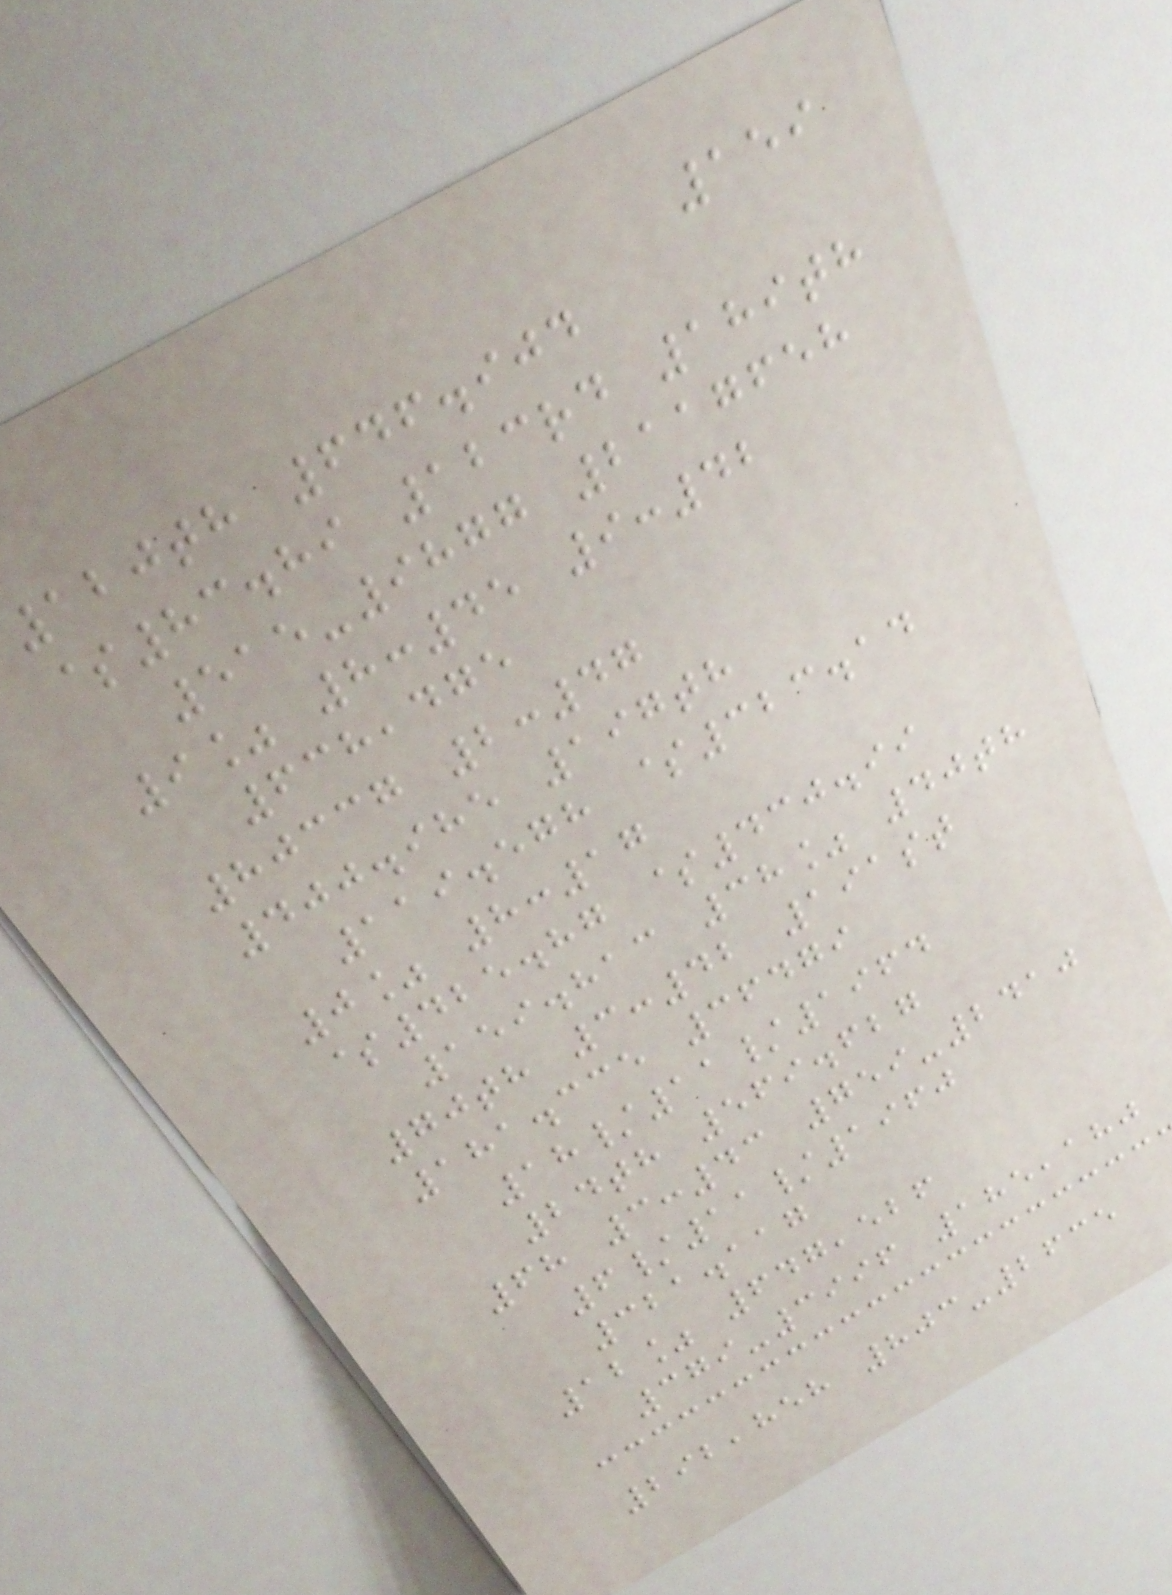159
120th 646.904
$83.89 123rd 189th
515-9877 2117658
9% 8:45 9:42
638,475
80337 2:47
400.985 197th
119.578 $323.14
0% 8:17
$425.87 $430.99
159.813 38% 40th
70th 3:42 191st
181.335 36479
18/11/1964
24th 569.627
68 3:43 759-2410
6/11/1960
321.117
12% 647,526
379-3996 185,180
292,858 803-2635
